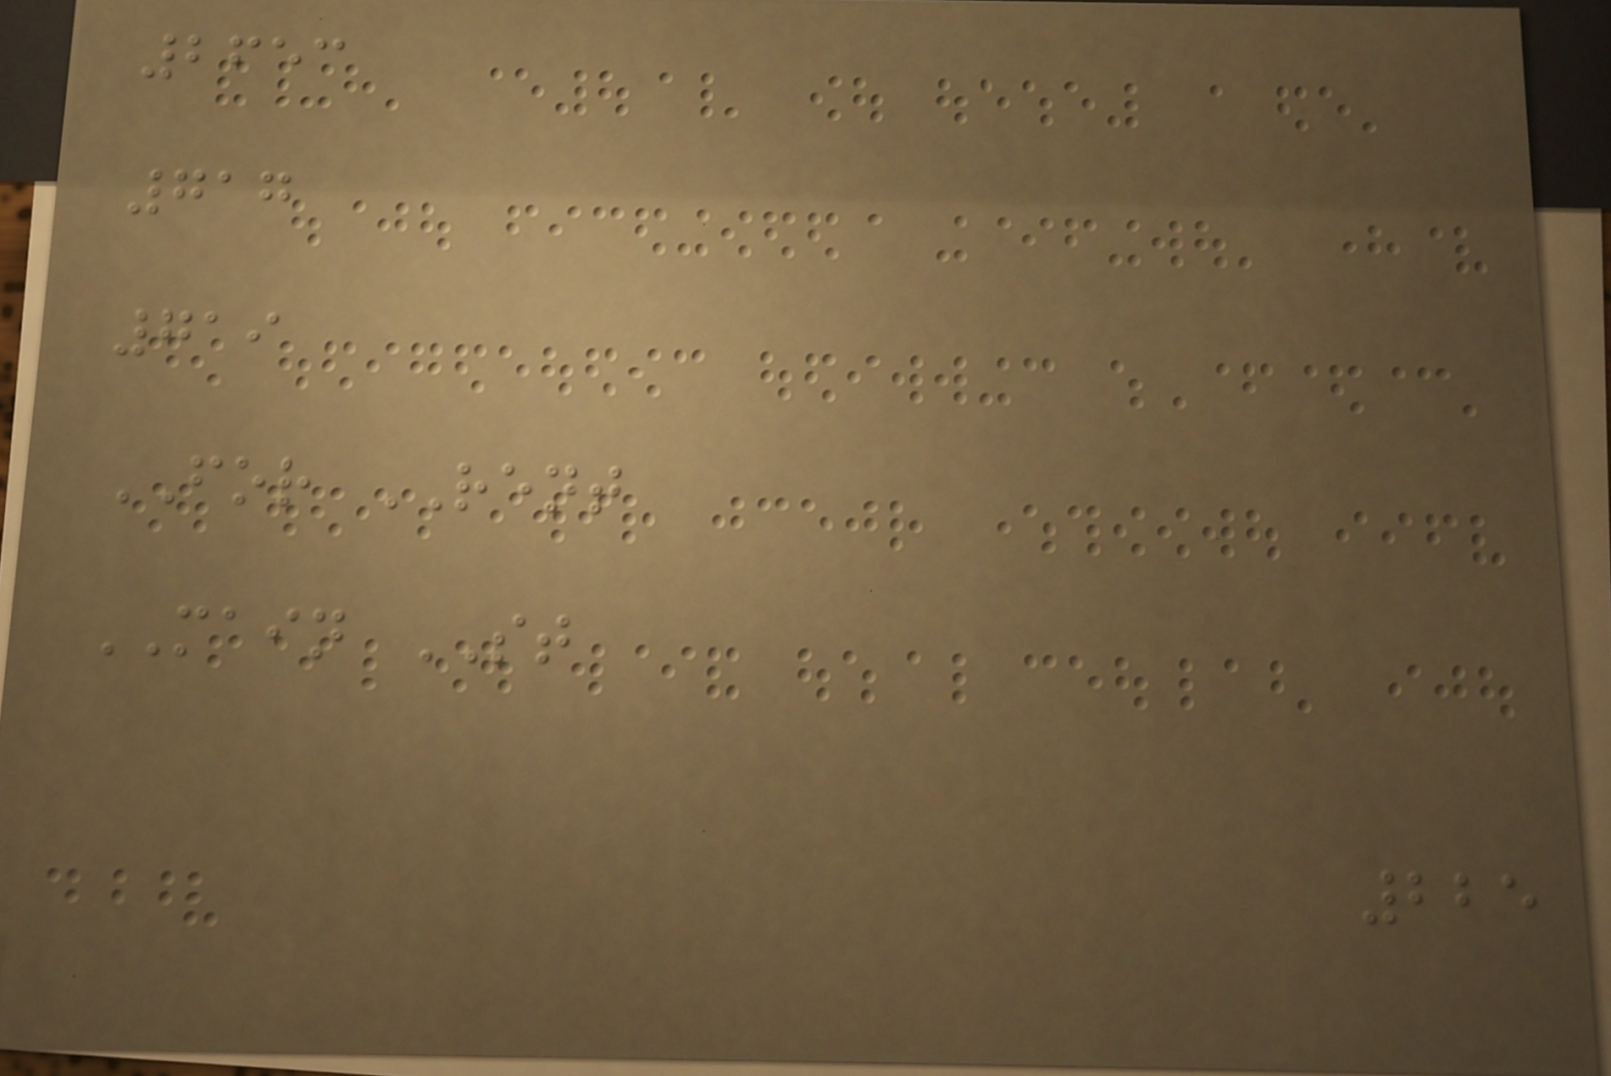2653
717
719
FOR RENT
MAIN ST
225
